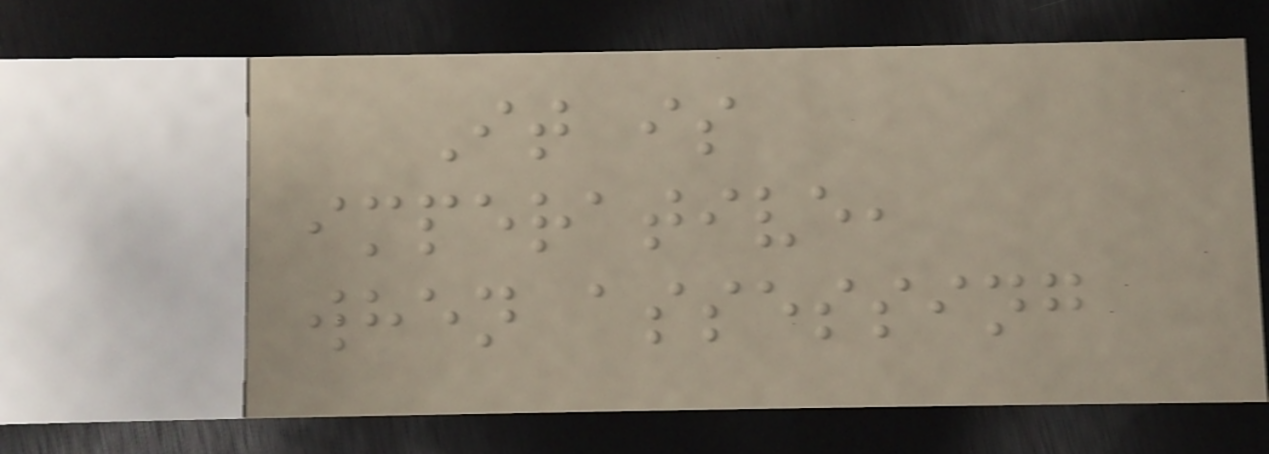It is
imperative,
when assessing
